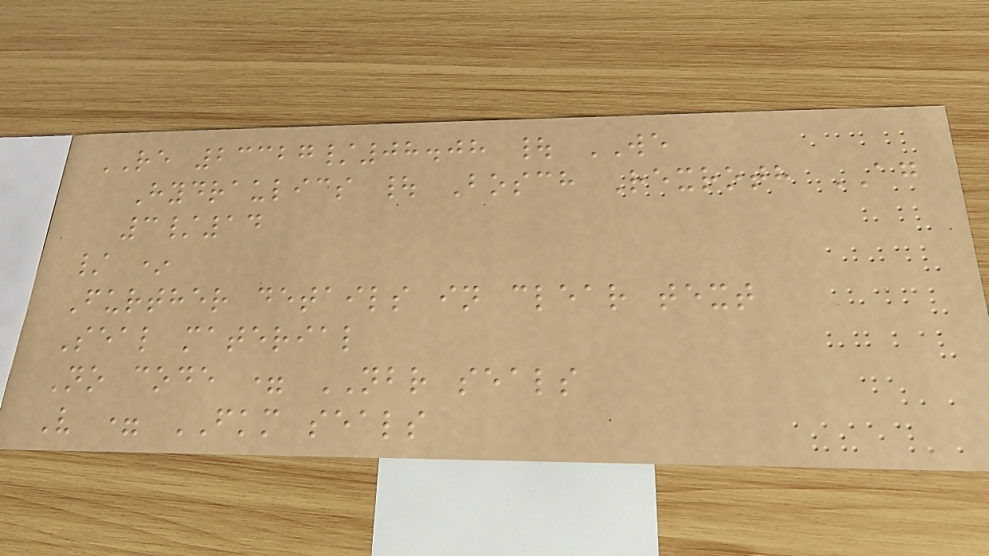RE 23327/08.08 | WE
Hydraulics | Bosch Rexroth AG
3/14
/ *
Further details in clear text
Seal material
No code = NBR seals
V = FKM seals
